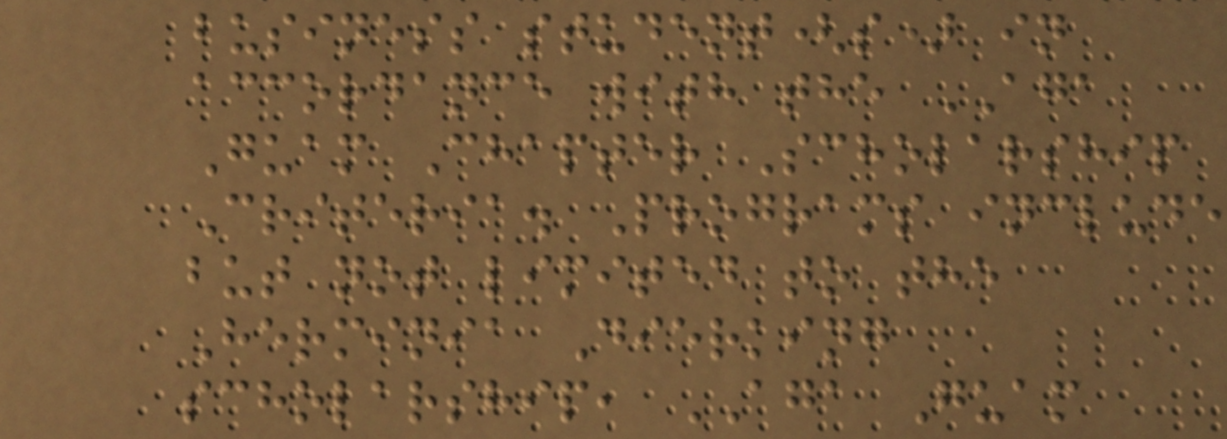business student(s) in
accordance with the AGA
Guam Chapter Scholarship
Criteria. Programs include
but not limited to the
Herminia Dierking
scholarship, AGA Guam
